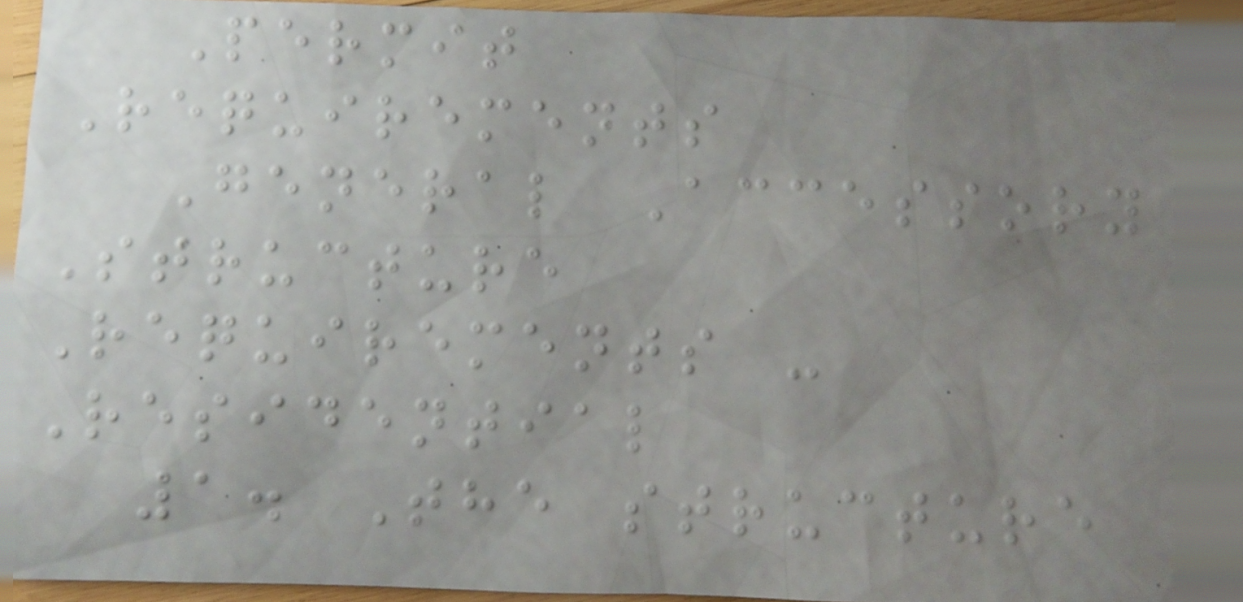Permit
Requirements
General Accessory
Structure
Requirements -
Residential
1. The structure
